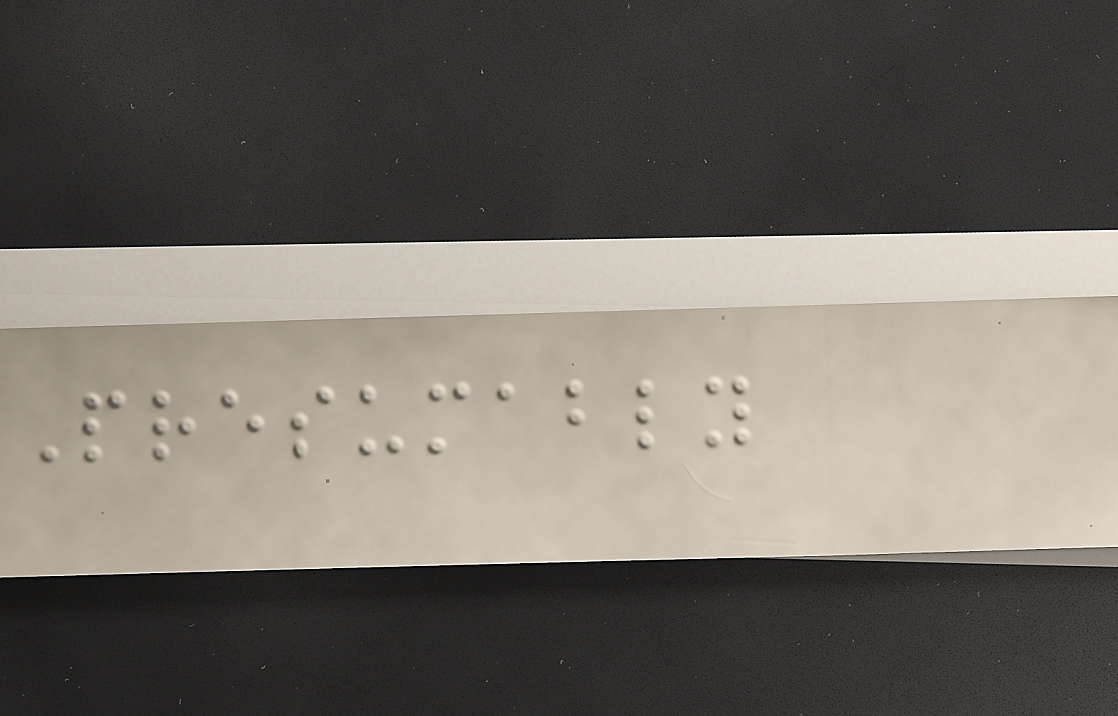Presumably
